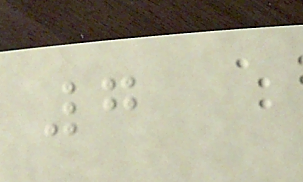7
